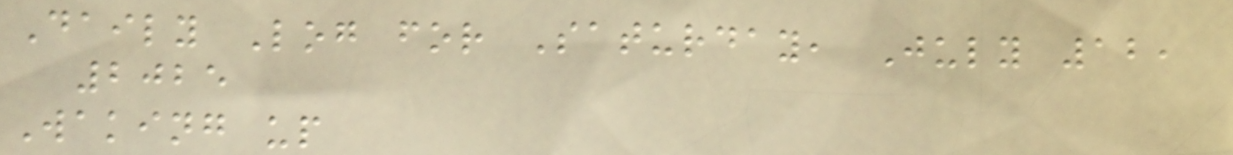Daily Log for Saturday, July 12,
2025
Waking up
